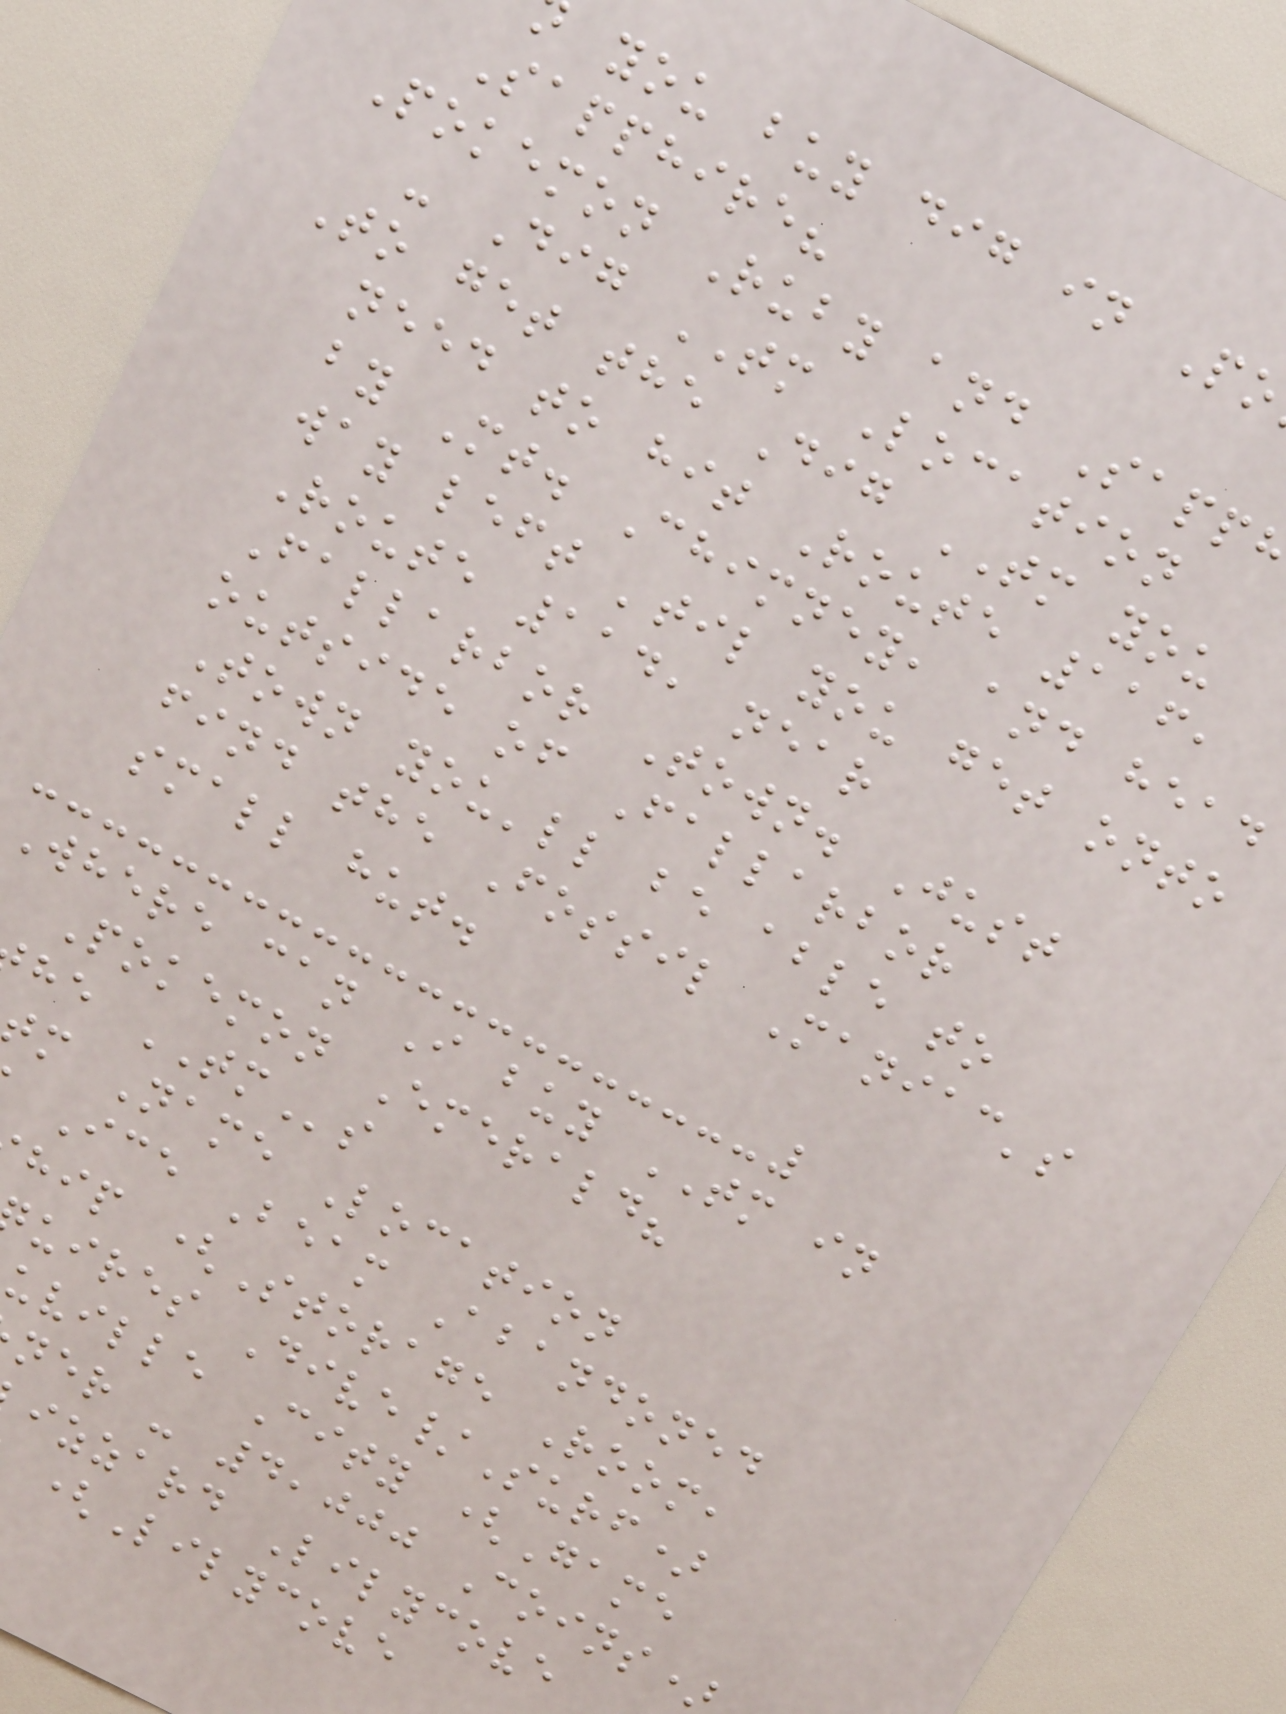you buy dig in Po
Sapphire?
Pokemon Ruby and Sapp
- Dig TM Location
To get the Dig TM you
need to hit Route 116,
by Mt. Chimney, and head
way left 'til you get onto
Route 114, near
Fallarbor Town. Just
outside of Fallarbor
Town you'll be able to
find the Fossil Maniac's
small hut.
Where can I buy TM in
Pokemon Emerald?
he TMs
tm Name Location
Ice Beam Abandoned
hip (Storage Room,
uires Dive/Surf)
uville City (Game
ner - 4,000 Coins)
izzard Lilycove
(Lilycove
